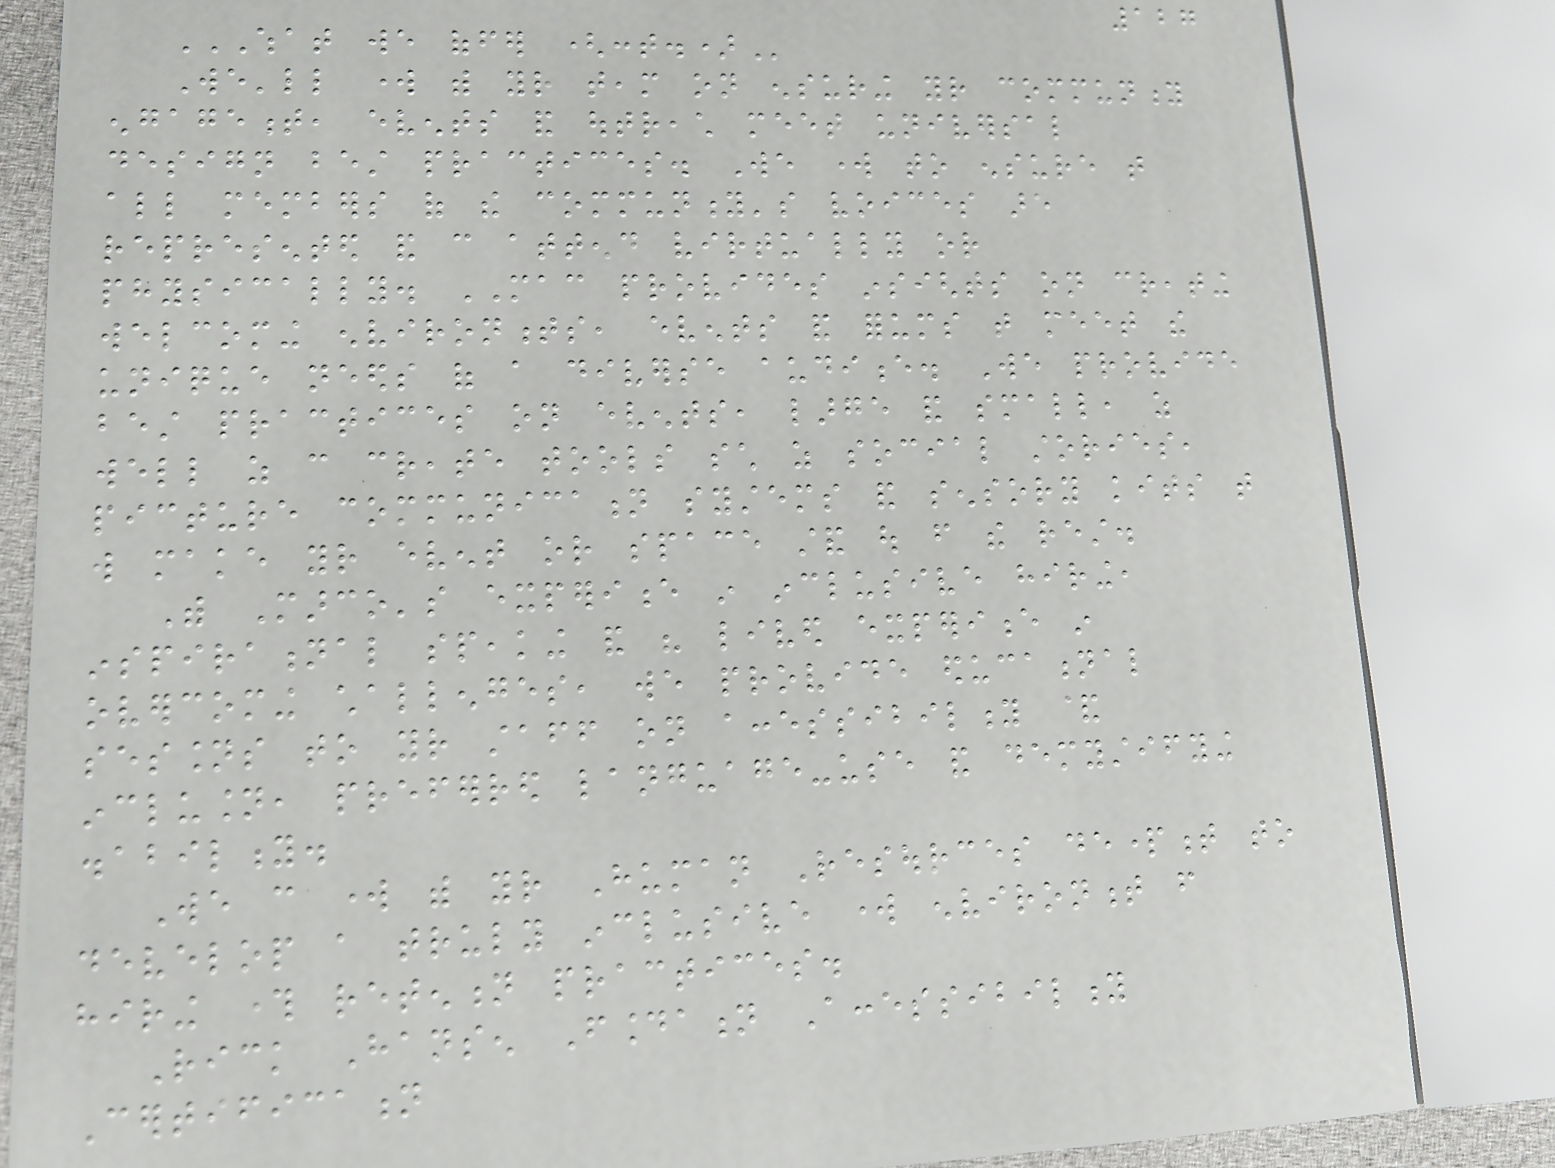127
WHAT WE OFFER (CONT.)
We'll work with your team on ensuring your community
engagement, events and outreach meet universal
design best practices. We work to ensure that
all members of the community's voices are
represented and can attend virtually or
physically. MAC provides insights on creating
welcoming environments, events and forums that meet the
unique needs of a diverse audience. We provide
best practices on events, large and small, as
well as can create tools such as social stories,
picture communication systems and sensory kits that
will make your event or space stand out from the rest.
With Marco's experience in inclusive hiring,
inspirational speaking and his lived experience in
overcoming challenges, we provide educational
sessions to your staff on accessibility &
inclusion, preferred language-use and demystifying
disability.
We can work with your Human Resources department to
develop a truly inclusive work environment from
hiring through retention practices.
Rick Hansen Foundation Accessibility
Certification
